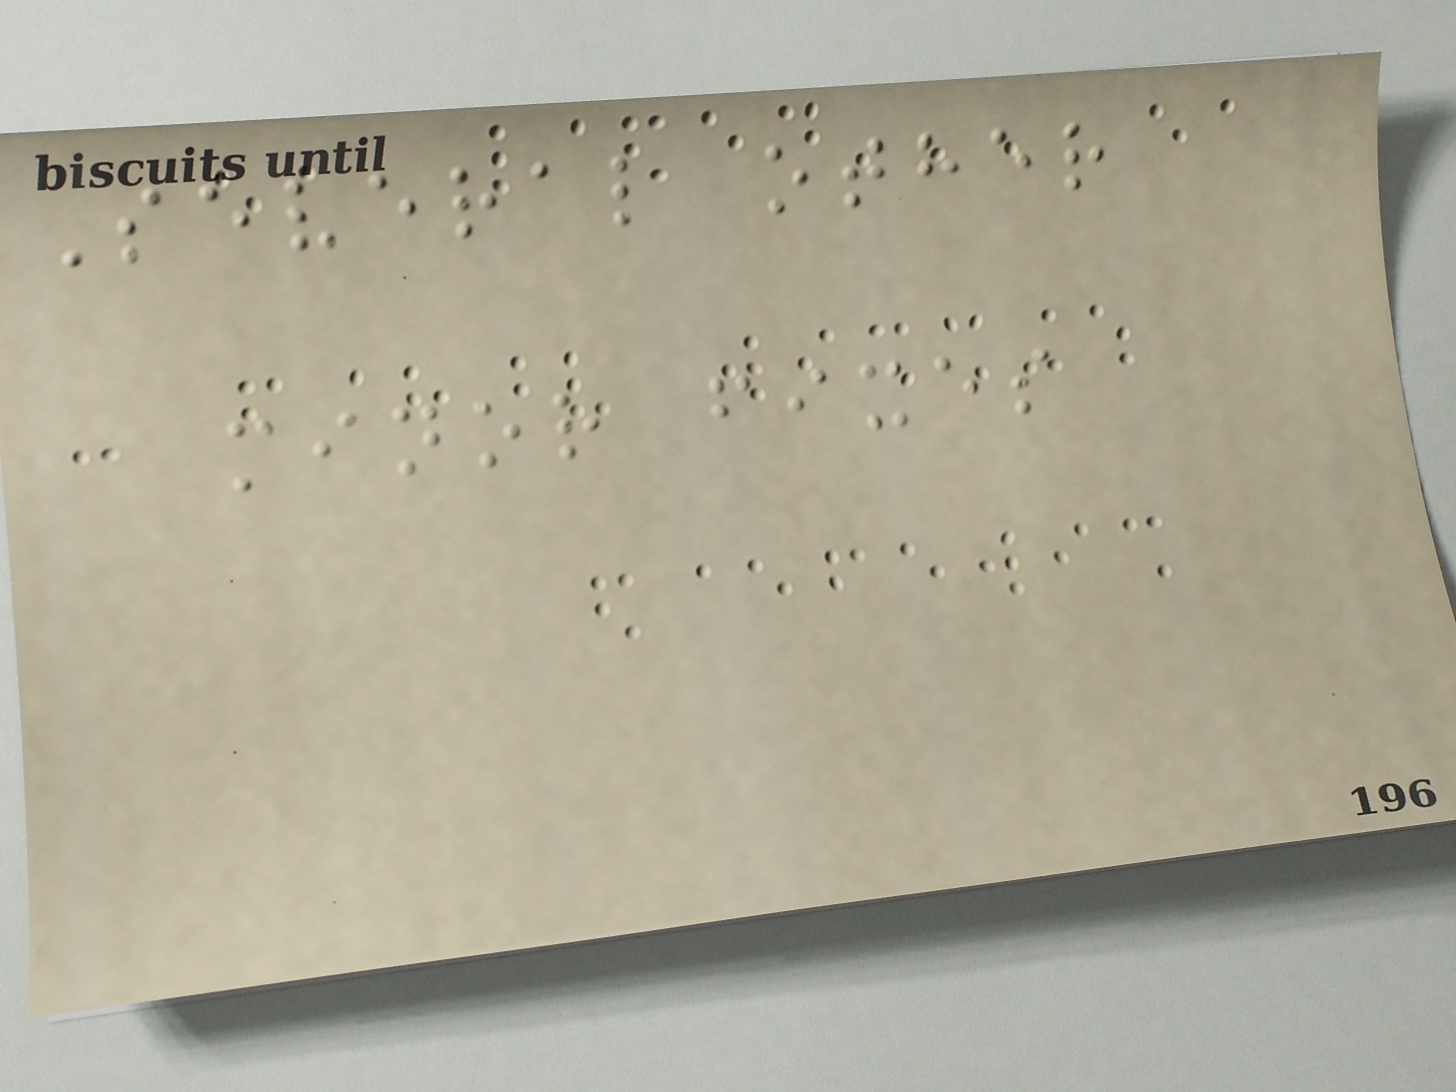Several other
minor fixes
